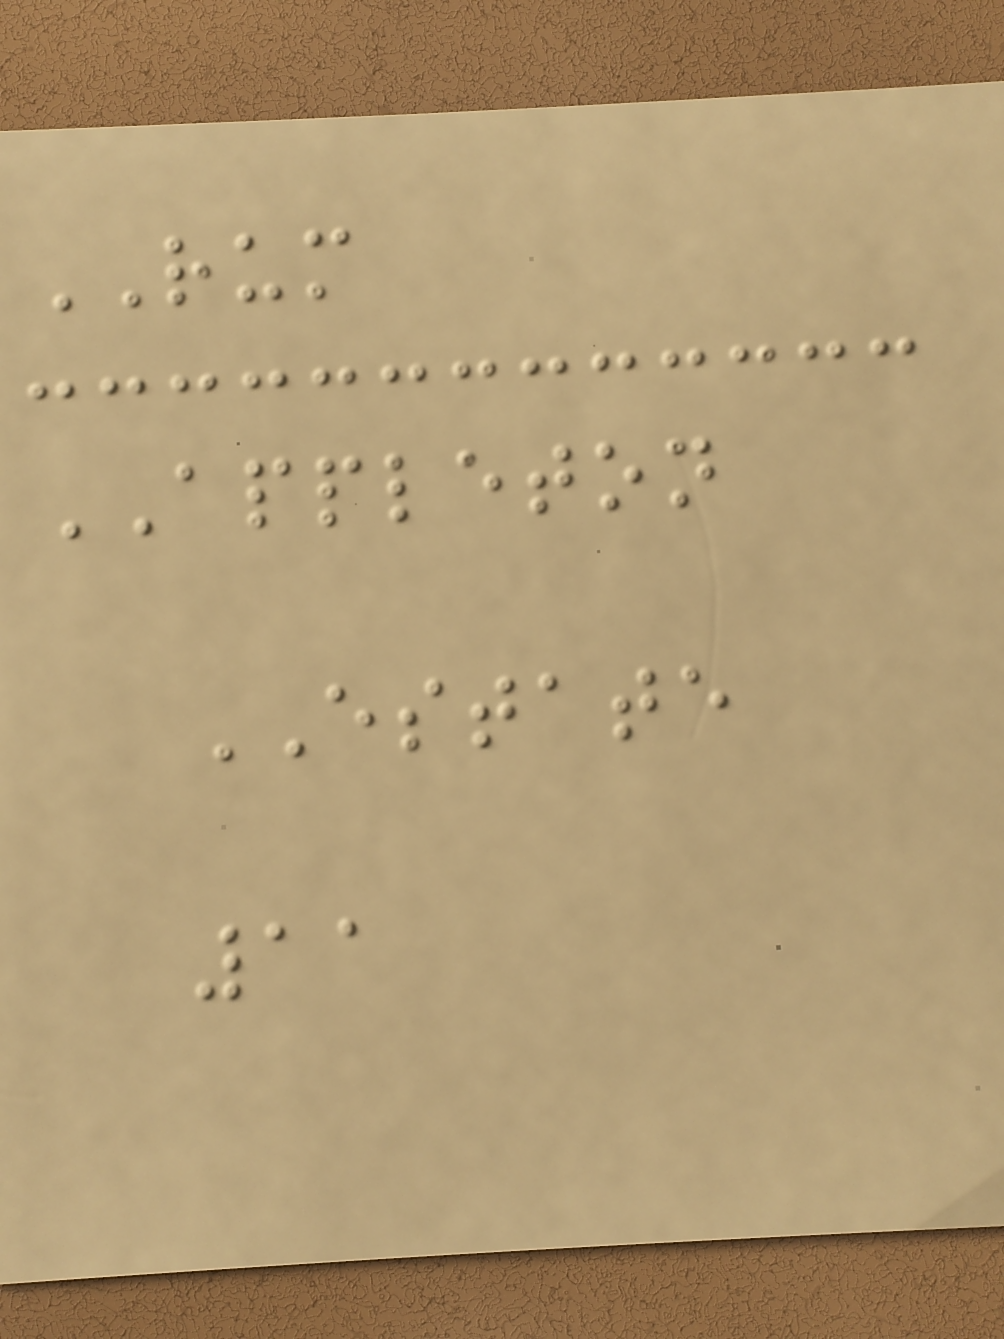RUM
APPLETON
ESTATE
11
